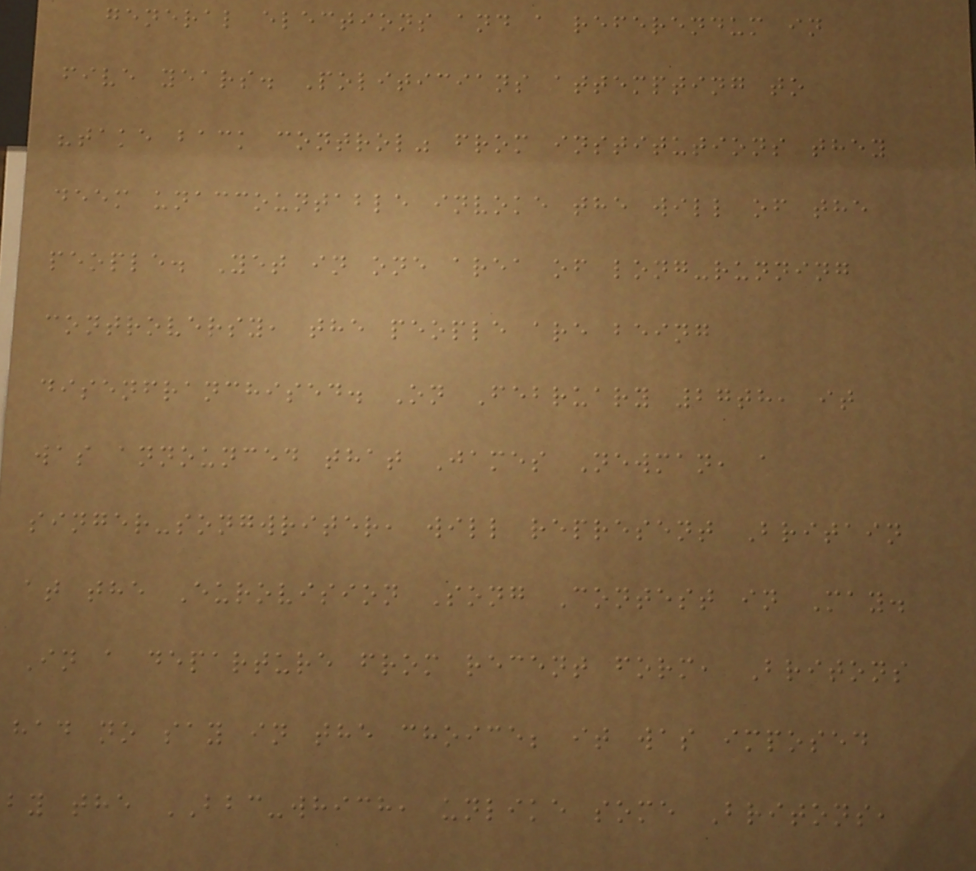general elections and a referendum in
five years. Politicians attempting to
"take back control" from institutions they
deem unaccountable invoke the will of the
people. Yet in one area of long-running
controversy, the people are being
disenfranchised. On February 27th, it
was announced that James Newman, a
singer-songwriter, will represent Britain
at the Eurovision Song Contest in May.
In a departure from recent form, Britons
had no say in the choice; it was imposed
by the BBC-which, unlike some Britons,
